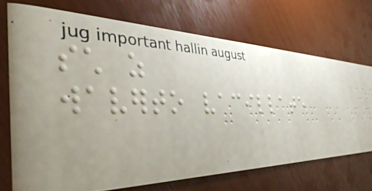such as
waverto vacillate
